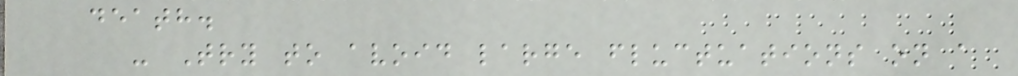death.
- Try to avoid large fluctuations on a
